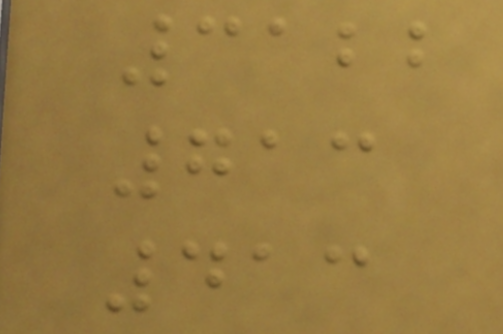3122
713
413
